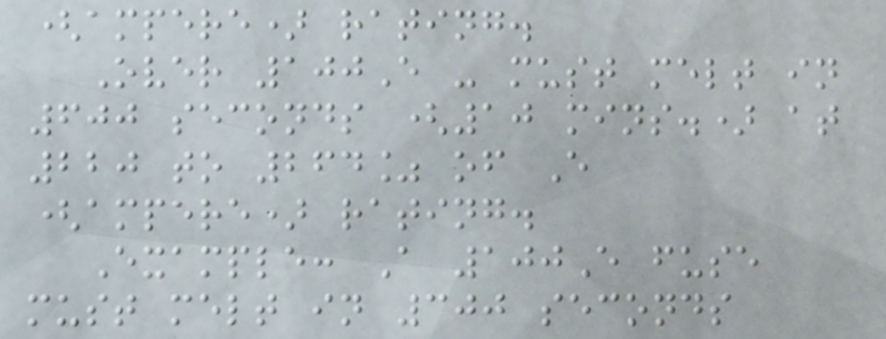(ampere) rating.
Over 100E - must melt in
600 seconds (10 mins.) at
220 to 264% of E
(ampere) rating.
Example: A 100E fuse
must melt in 300 seconds
